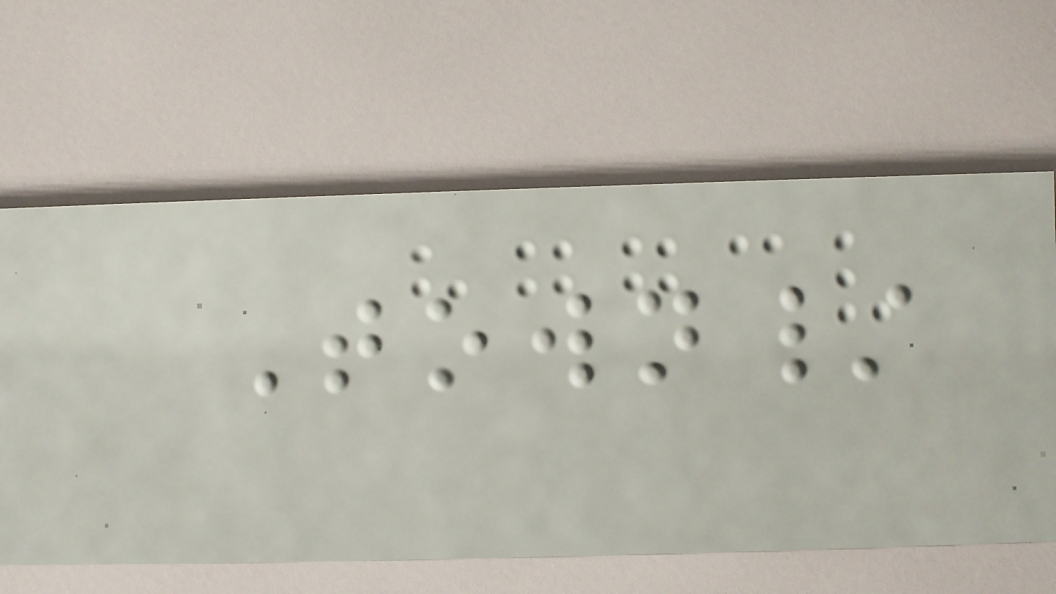Town/
